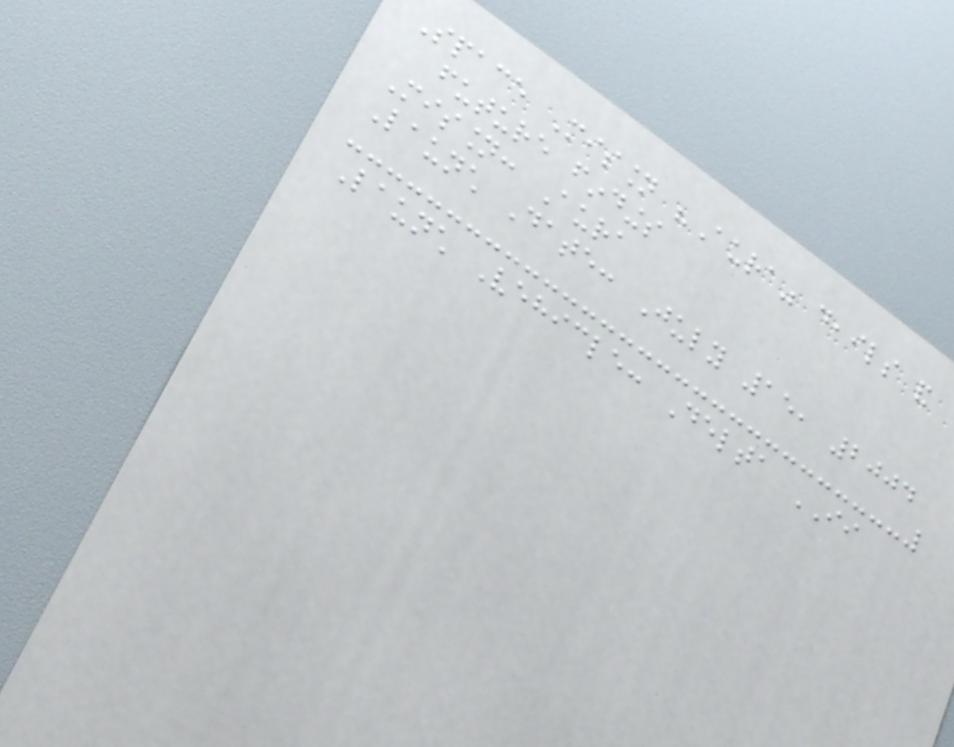Space Mission "Aura" deails and
future findings
Mission: Aura
Launch Date: July 15, 2004
Launch Vehicle: Delta II
